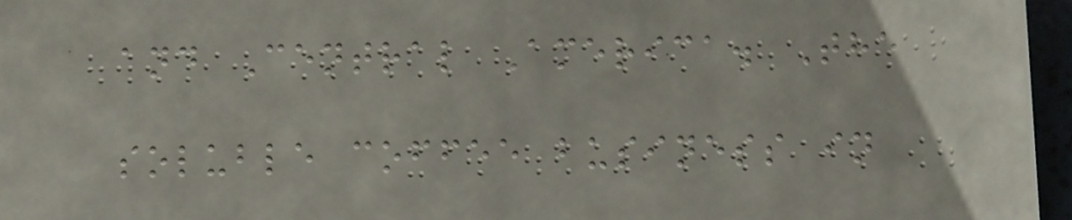and Central America. The
soluble coffee business in
